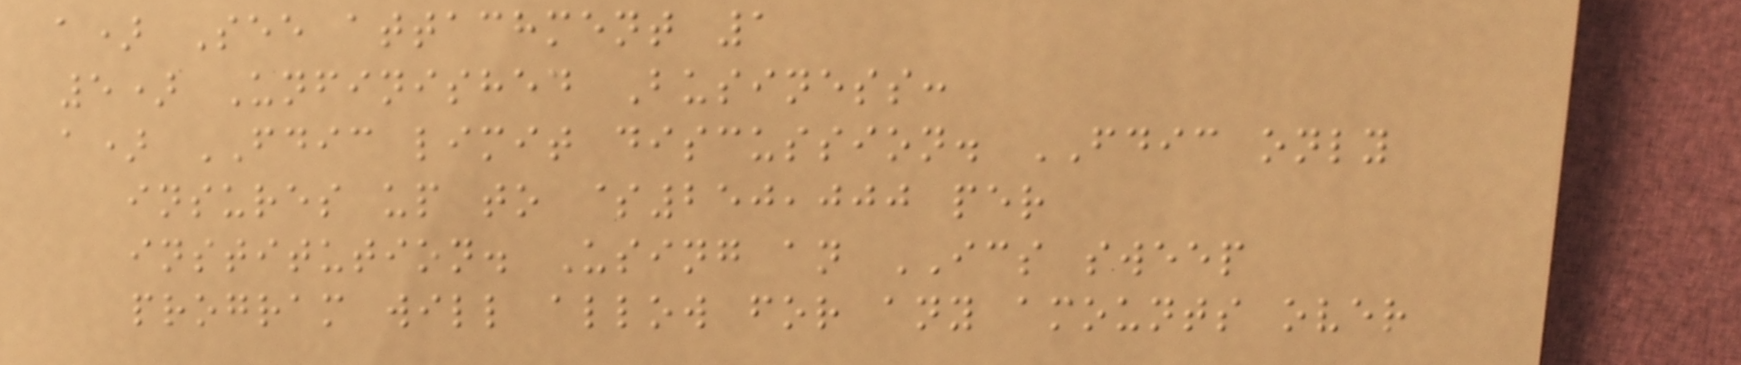a) See attachment 1
5) Unfinished Business:
a) FDIC limit discussion. FDIC only
insures up to $250,000 per
institution. Using an ICS sweep
program will allow for any amounts over
